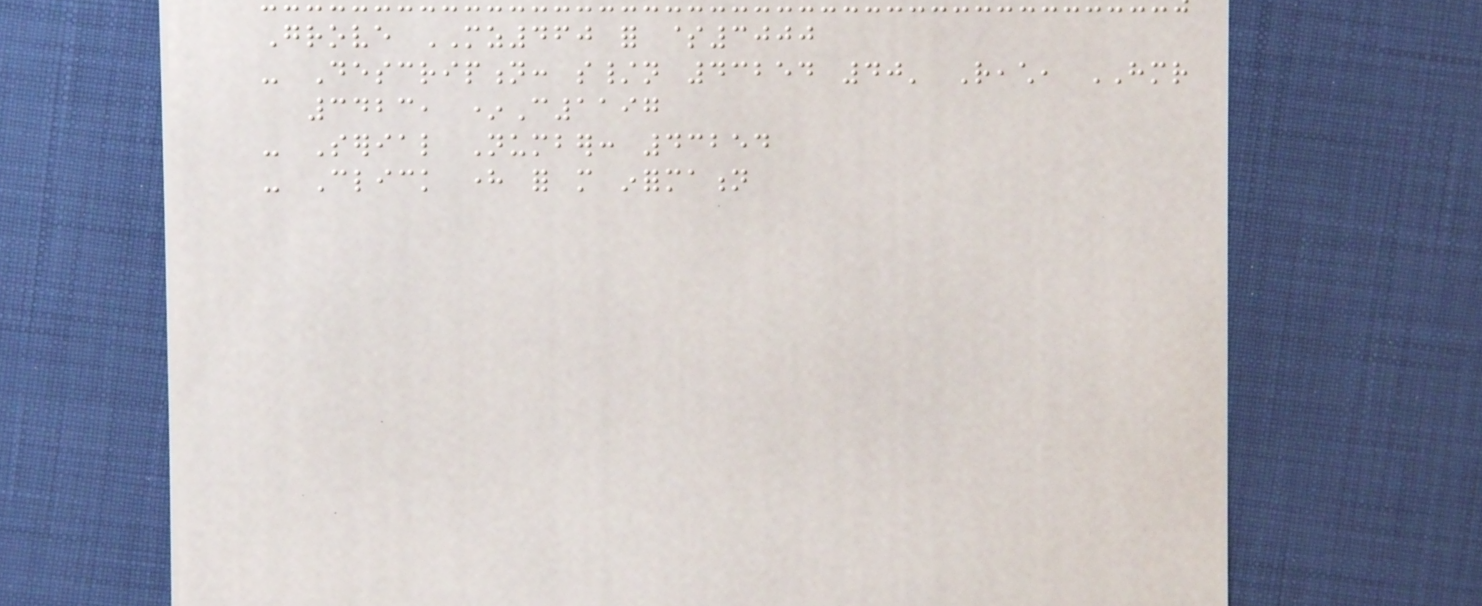Grove MZ460 for $3000
- Description: s/n 43254 40' Reach, HMR
3423, *C1197
- Serial Number: 43254
- Click here for more information
